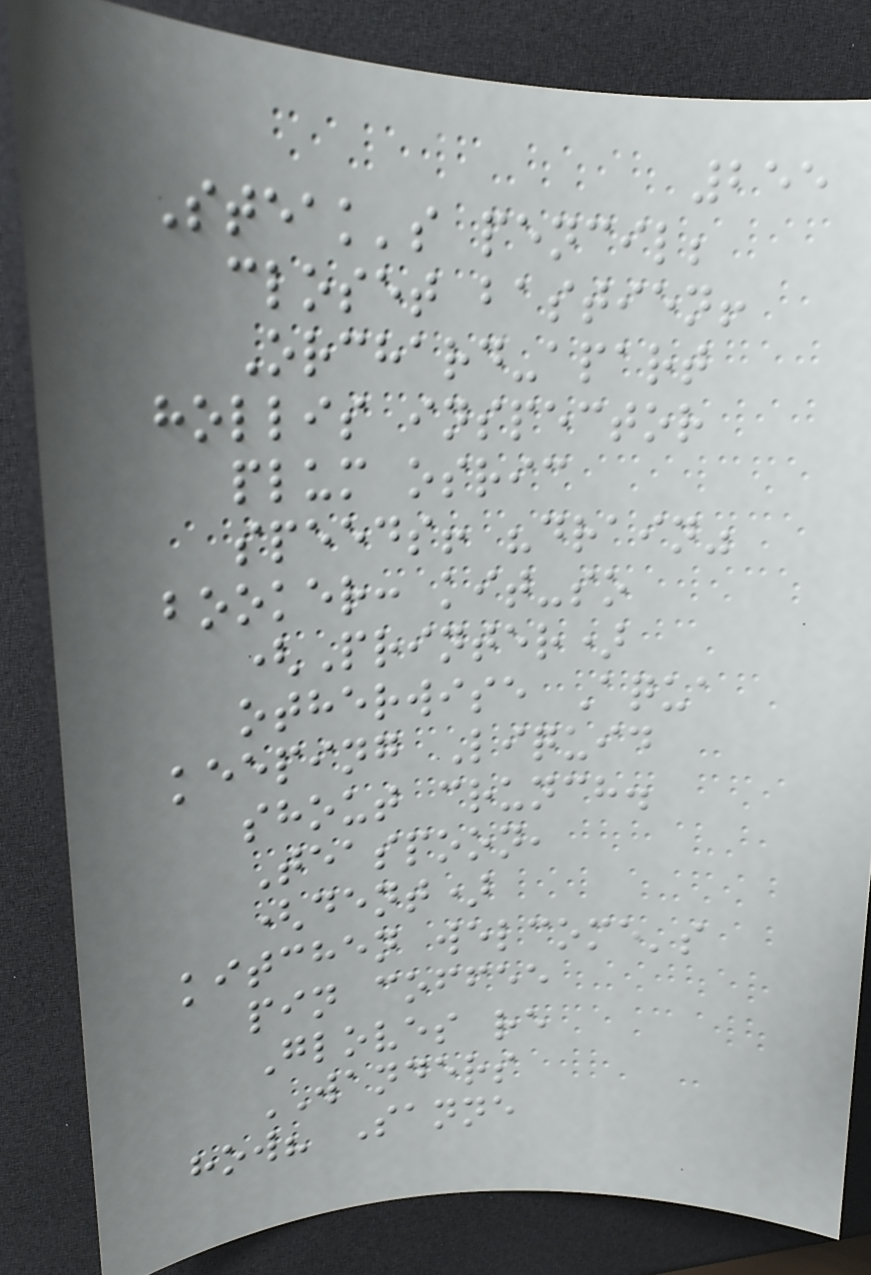255
Steak's pencil;
closet bastien!
Orchard-apart
hollis inspector
plum osric
speeds! "drain"
booker: kit-so
(Printer)
otherwise Aqua
keeping Liquid
shout crunch.
Teaspoon,
(dent)
kitchen welcome's
pin coffee
Gloves re
WANDERS
how? Sanne
